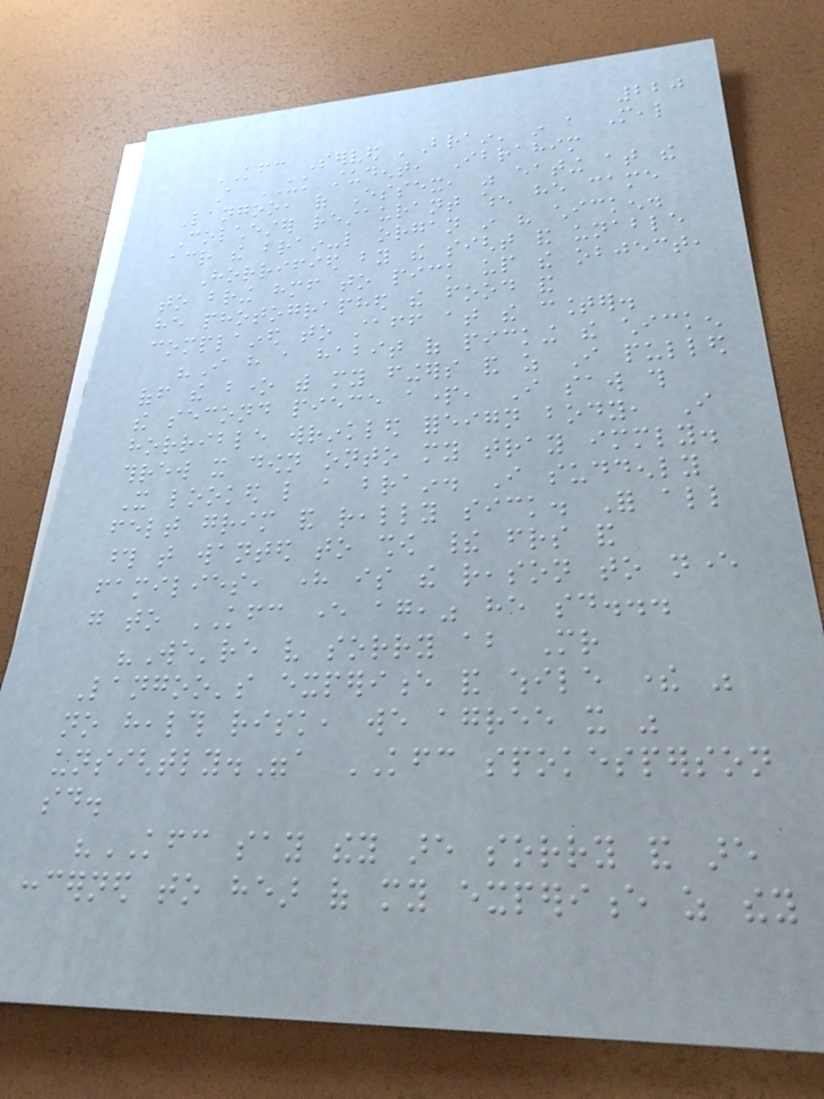220
KFC Served 'Brain' in a Meal
A UK student, Ibrahim
Langoo, of Essex, was eating at the
Colchester restaurant when he came
across the brain-like organ in his chicken.
Horrified by the sight and unable
to bring himself to pick up the object,
he photographed the food and
complained to staff at the counter.
"I have a habit of picking the chicken
off the bone with my fingers and as I pulled
the second piece apart, I saw this
horrible wrinkled foreign body, I
threw it down onto my tray immediately.
It looked like a brain. I suddenly
felt grim and really sick. For all
those that wanted to show their friends and
families, here is the reason to never
go to KFC ever again," he said...
"We're very sorry about Mr
Langoo's experience and while there was
no health risk, we agree it was
unsightly."a KFC spokesperson
said.
"KFC say they are sorry and are
concerned to hear of my experience as they
